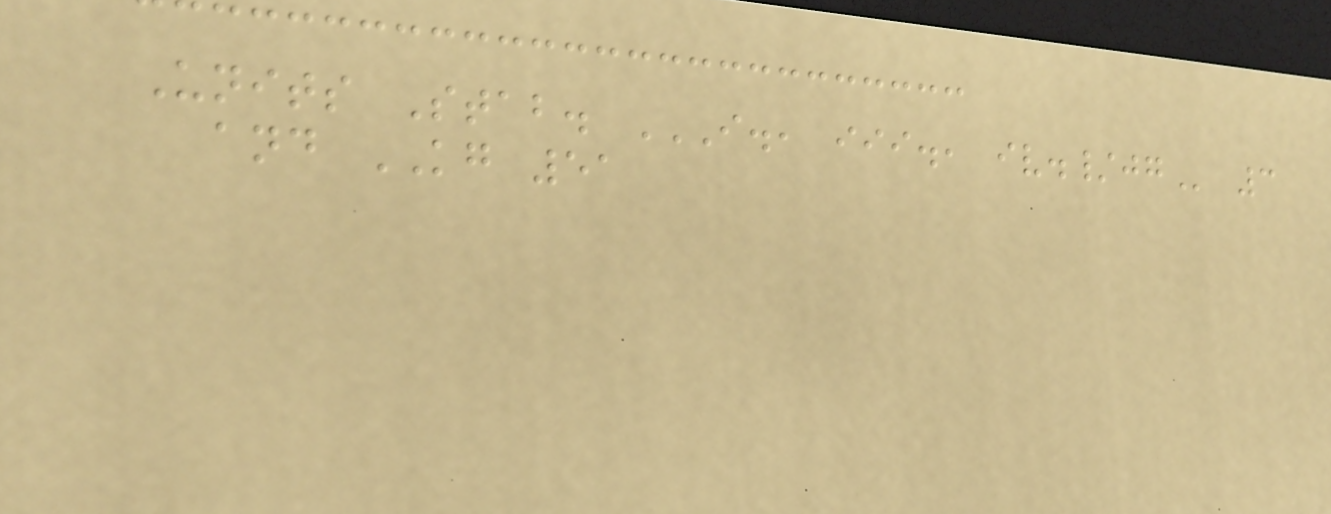Units Stab. I., III., IV./JG 3
and KG 51
